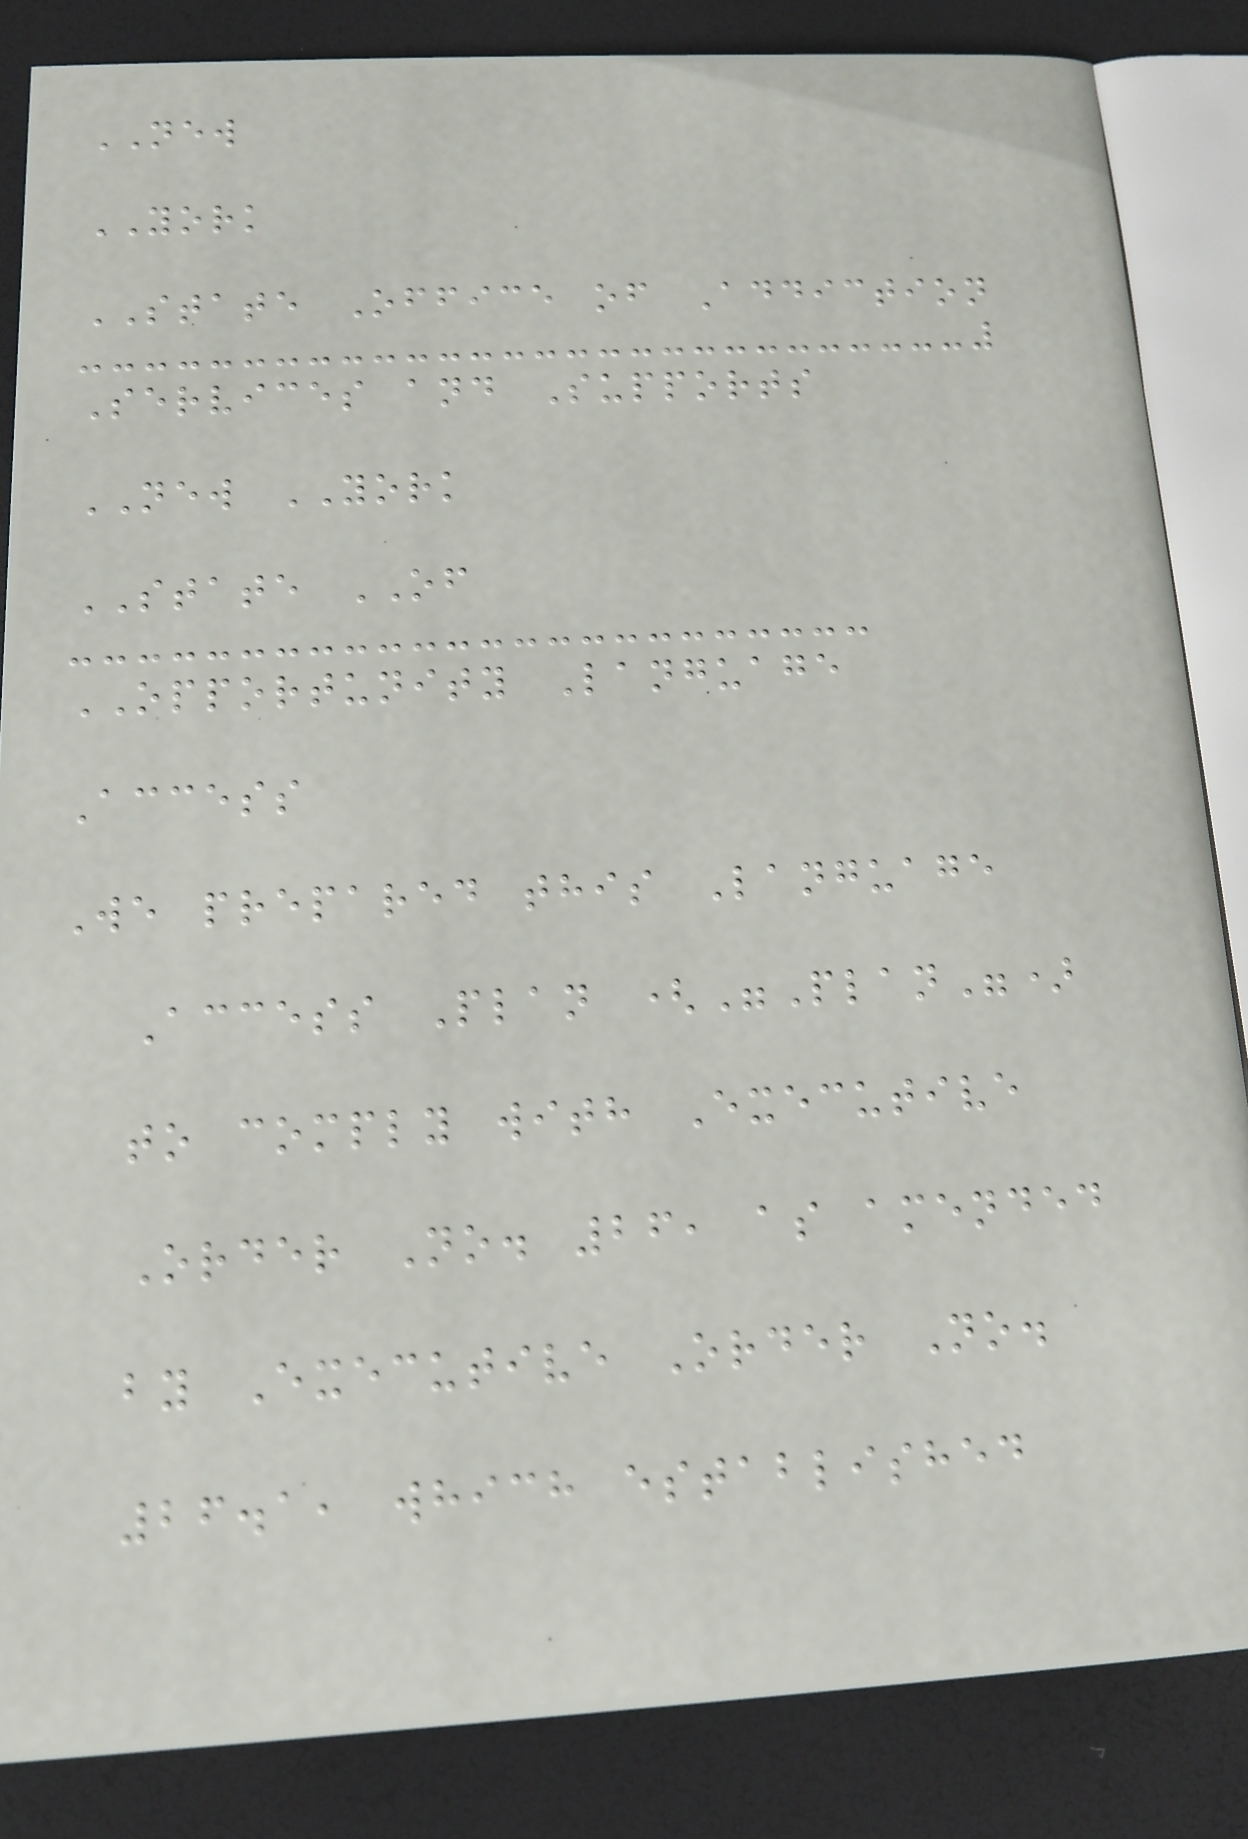NEW
YORK
STATE Office of Addiction
Services and Supports
NEW YORK
STATE OF
OPPORTUNITY Language
Access
We prepared this Language
Access Plan ("Plan")
to comply with Executive
Order No. 26, as amended
by Executive Order No.
26.1, which established
